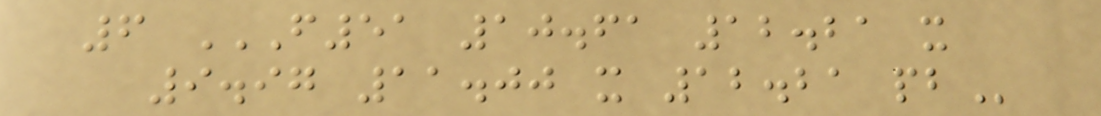6 F51 10.61 12.21 X
9.97 11.00 X 12.21 PB
